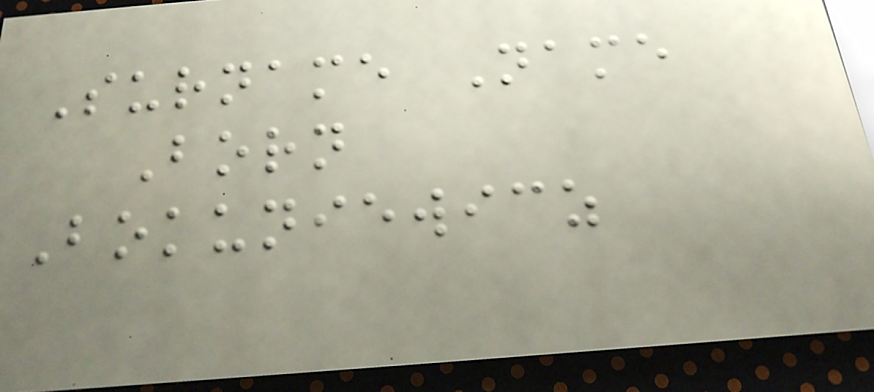Surname Name
Born
Bokuniewicz
